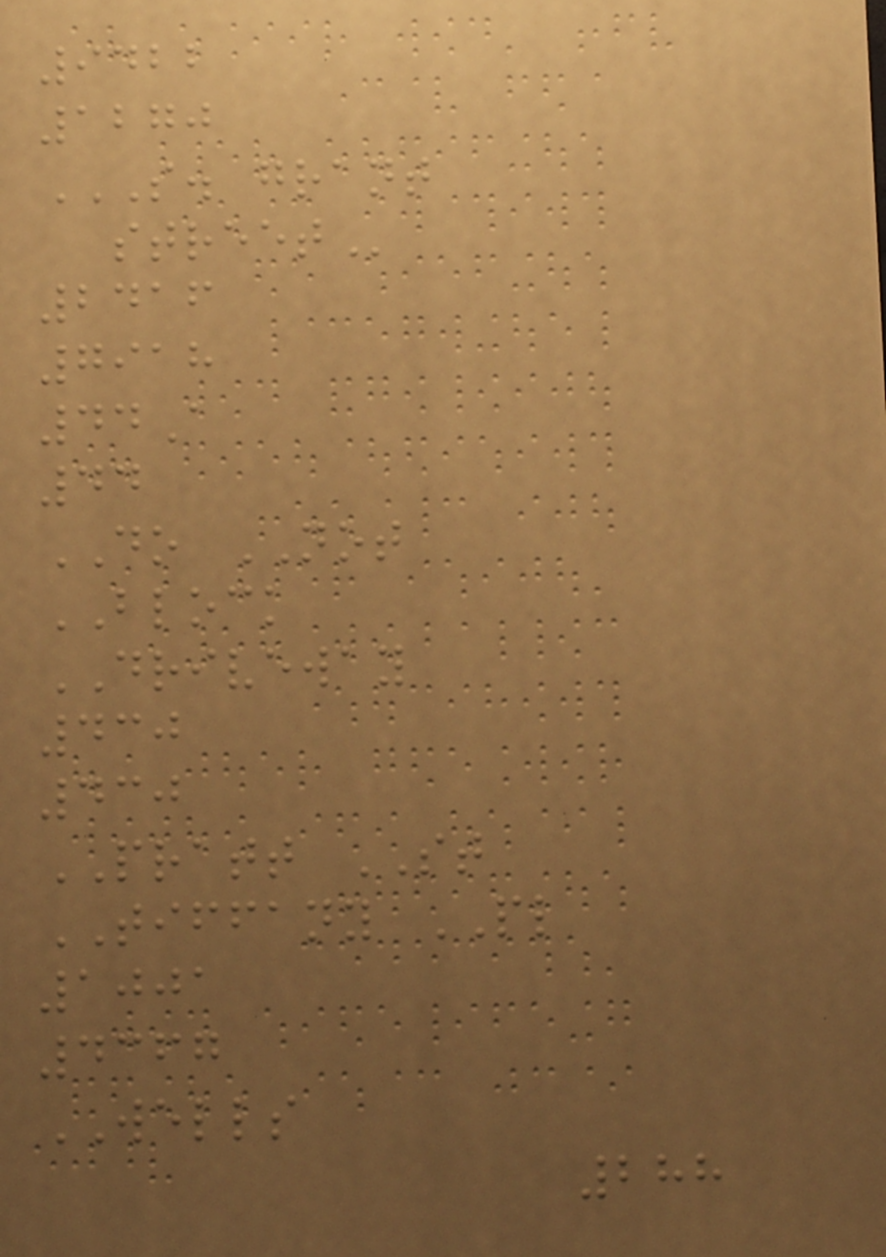9422
1270
S. GRANT
STREET
2416
7918
44A
44
DO NOT
BLOCK
DRIVEWAY
430
430
PRATT ST
TIFFANY PL
1001
4367
WELLS
288
